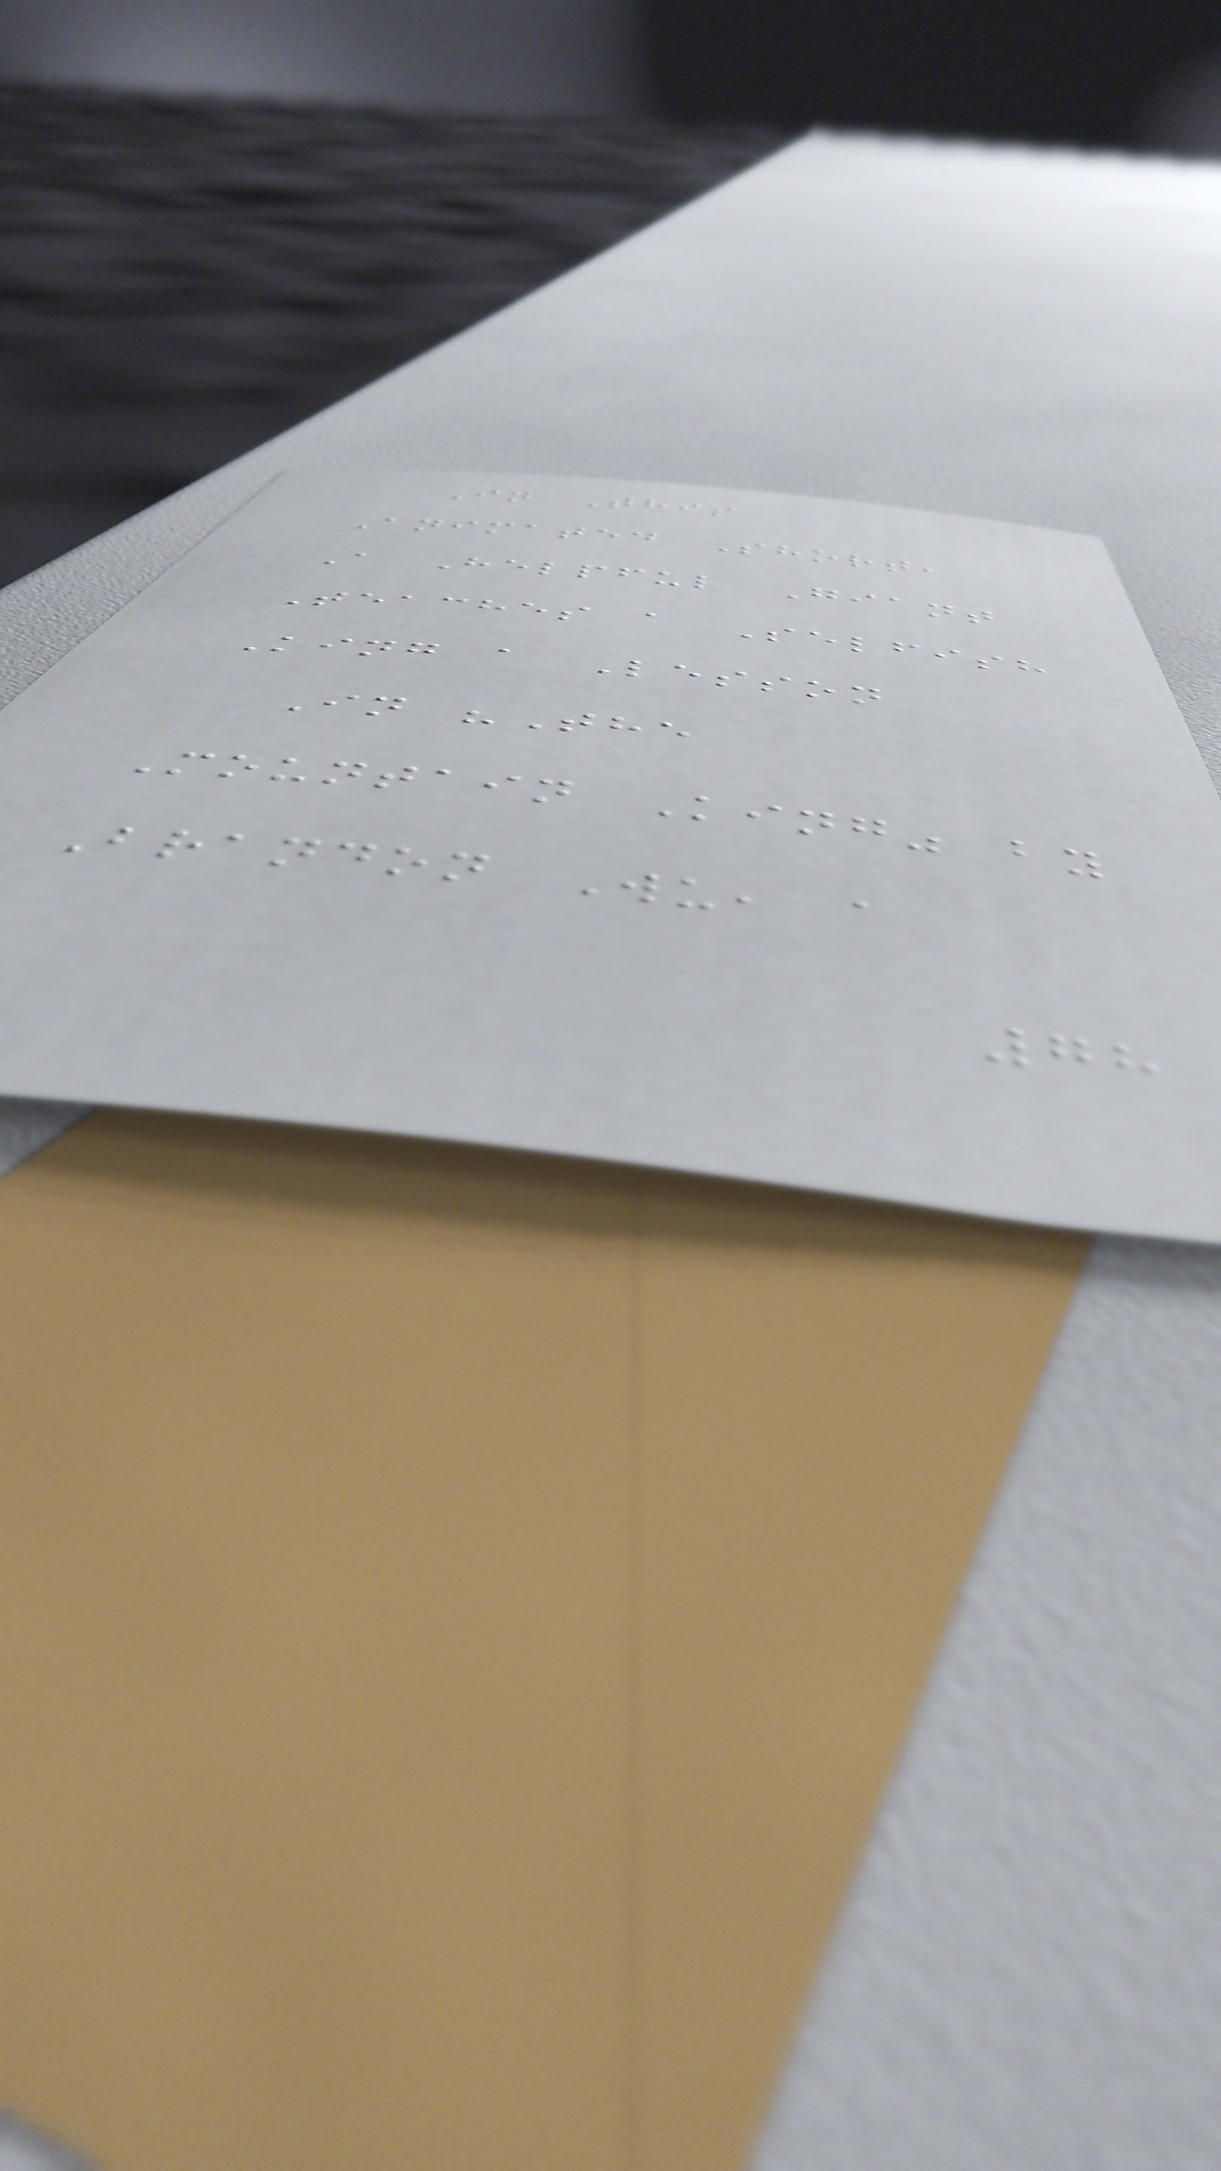In This
Animated Short,
A Helpful Giant
Teaches a Selfish
King a Lesson
In "The
Mountain King" by
Brandon Wu, a
78
